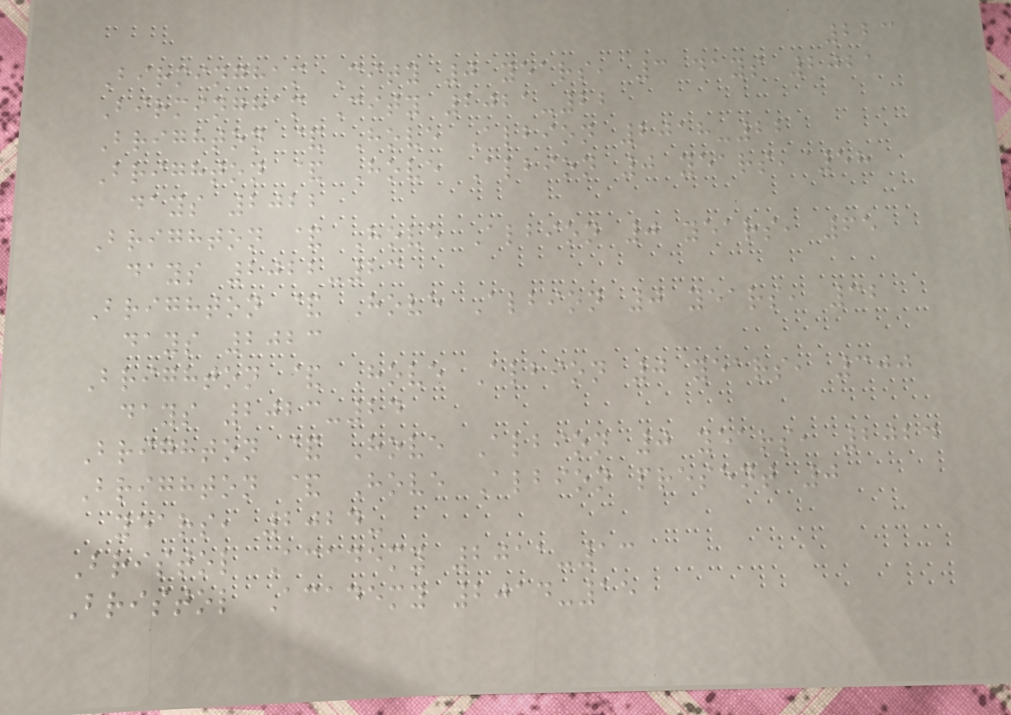223
Birmingham City 0 years, 3 days 2021
Birmingham City 2021-22
Brighton & Hove Albion 2018-22
Brighton & Hove Albion 0 years, 58
days 2022
Brighton & Hove Albion 0 years, 65
days 2022-23
Brighton & Hove Albion 0 years, 32
days 2023
Brighton & Hove Albion 0 years, 300
days 2023-24
Brighton & Hove Albion 0 years, 2024
Brighton & Hove Albion present 0
years, 2024-
Bristol Academy 2011-13
Bristol Academy 2014-15
